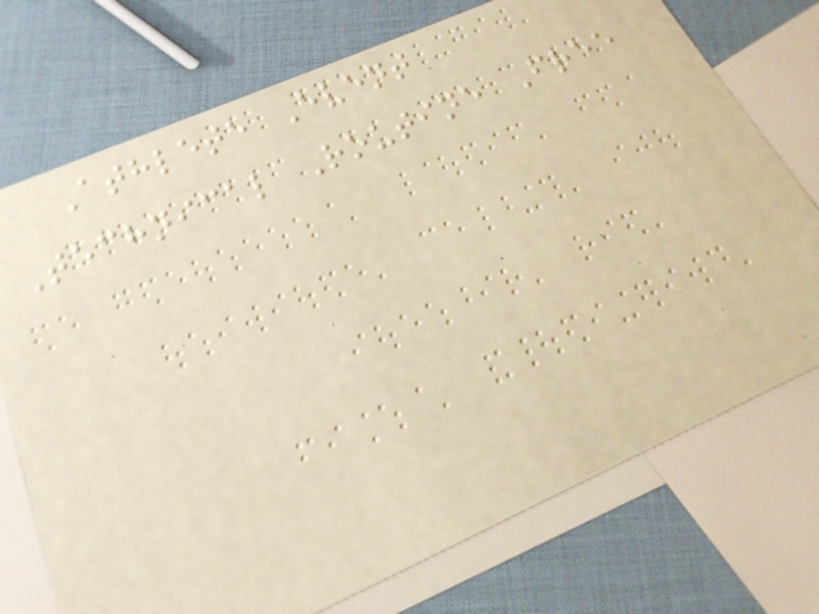Athlete Event
Technical Routine Free
